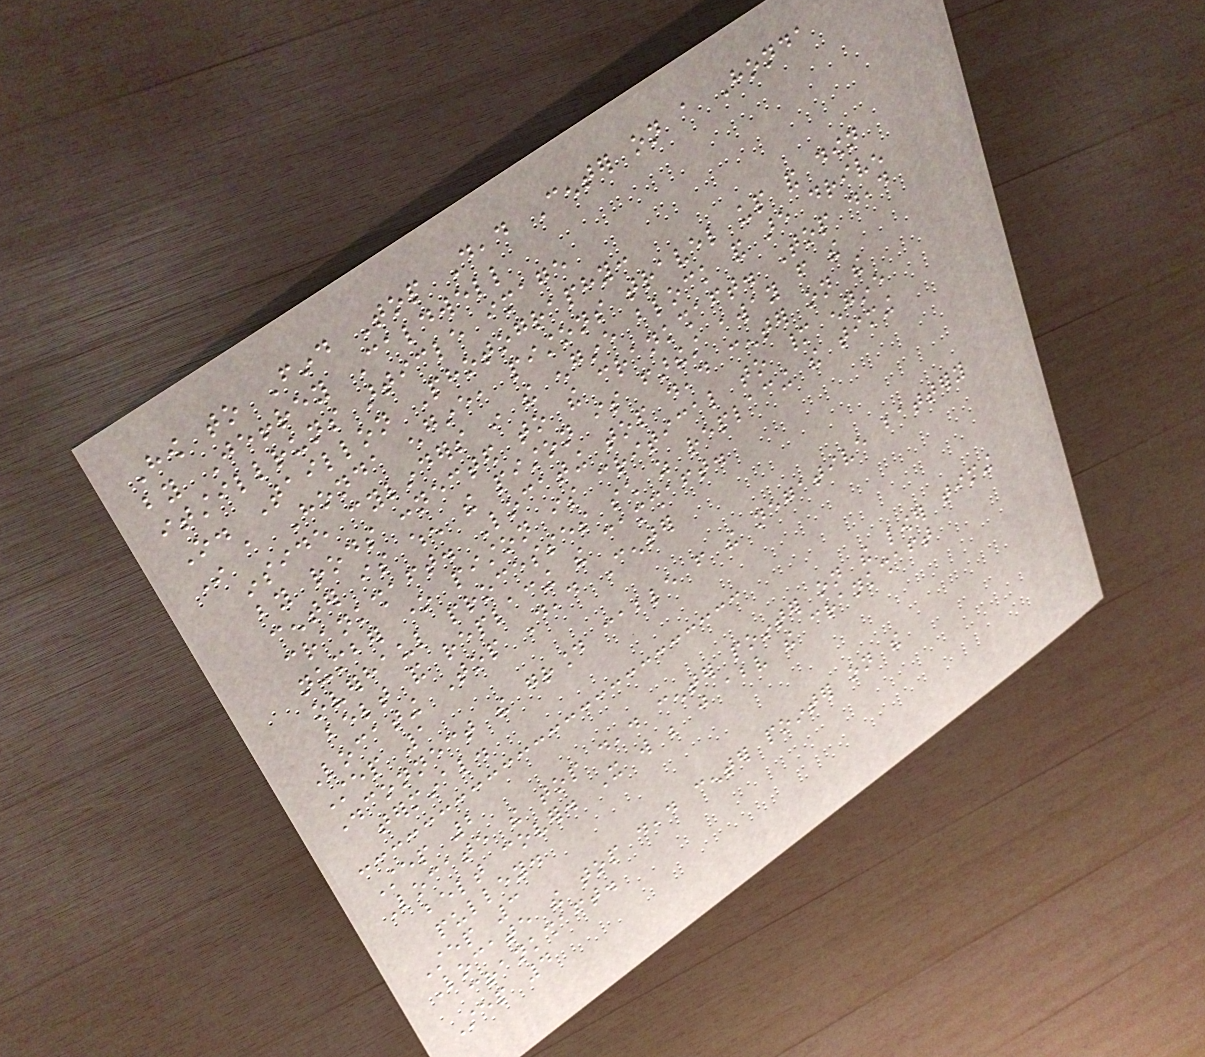How to Find Top Dead Center on a Honda
by Jeffrey Caldwell
itstillruns article image
O. Taillon Photography:
In a Honda engine, pistons travel up and down
inside cylinders in the engine block and are driven
by rods connected to the crankshaft. Top dead
center is when the piston is farthest away from the
crankshaft. Locating top dead center on the
number one piston is critical to many engine
overhaul processes such as replacing the timing
belt and replacing the camshaft.
Locating Top Dead Center
Step 1
Disconnect the ground cable from the negative battery
terminal.
Step 2
Locate the top dead center pointer on the lower timing
belt cover. It will be just above the crankshaft
pulley.
Step 3
Locate the top dead center pointer on the
crankshaft.
Step 4
